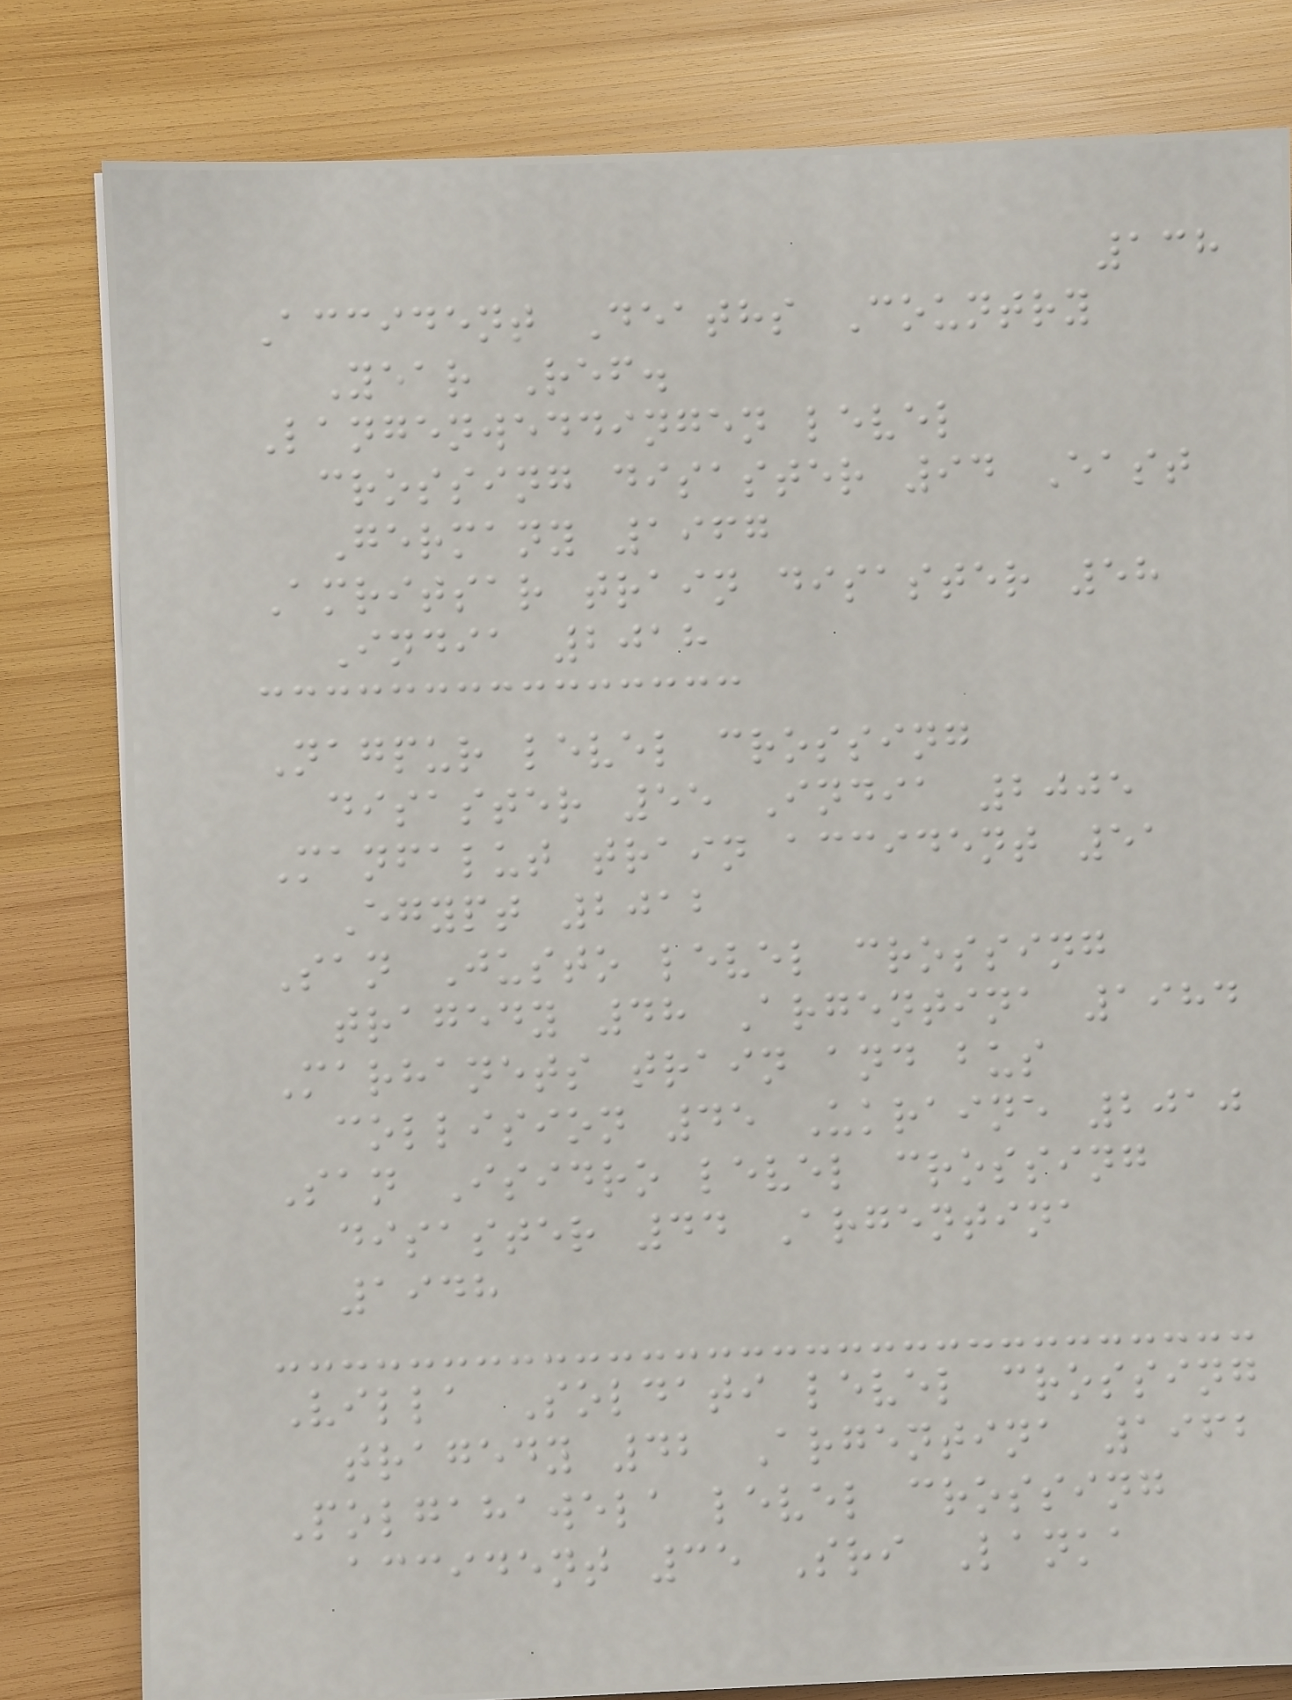138
Accident Deaths Country
Year Ref.
Langenweddingen level
crossing disaster 94 East
Germany 1967
Amritsar train disaster 58
India 2018
Nagpur level crossing
disaster 55 India 2005
Manfalut train accident 51
Egypt 2012
San Justo level crossing
tragedy 48 Argentina 1984
Marhanets train and bus
collision 45 Ukraine 2010
San Isidro level crossing
disaster 44 Argentina
1948
Villa Soldati level crossing
tragedy 42 Argentina 1962
Polgahawela level crossing
accident 35 Sri Lanka
